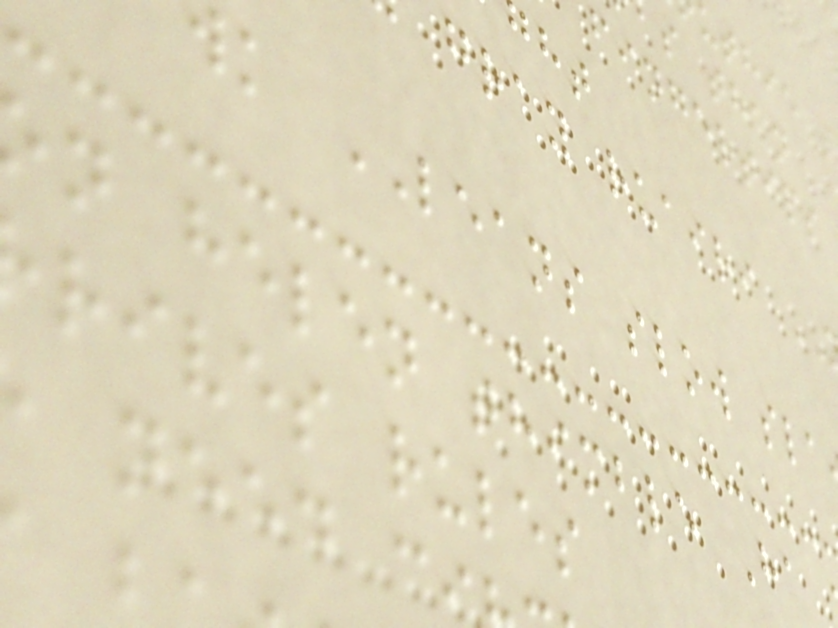gray ruairi
k LEANS slow sla
n helen thimble Ha
rives rules
